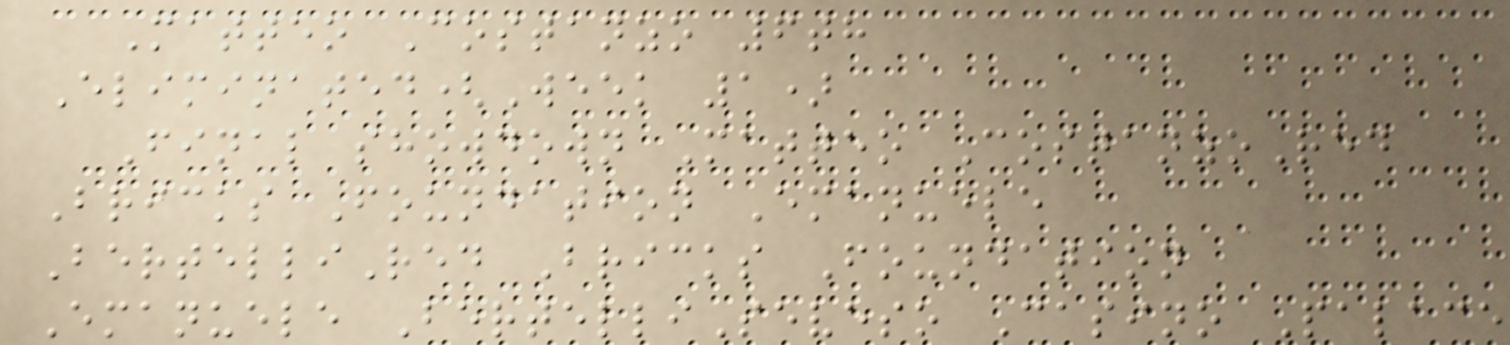Matteo Costanzo 6th
Eliminated(Week 1)
Final showdown Matteo CostanzoRed
Bricks Foundation Emanuele
BertelliRed Bricks Foundation
Emanuele BertelliSeveso Casino Palace
